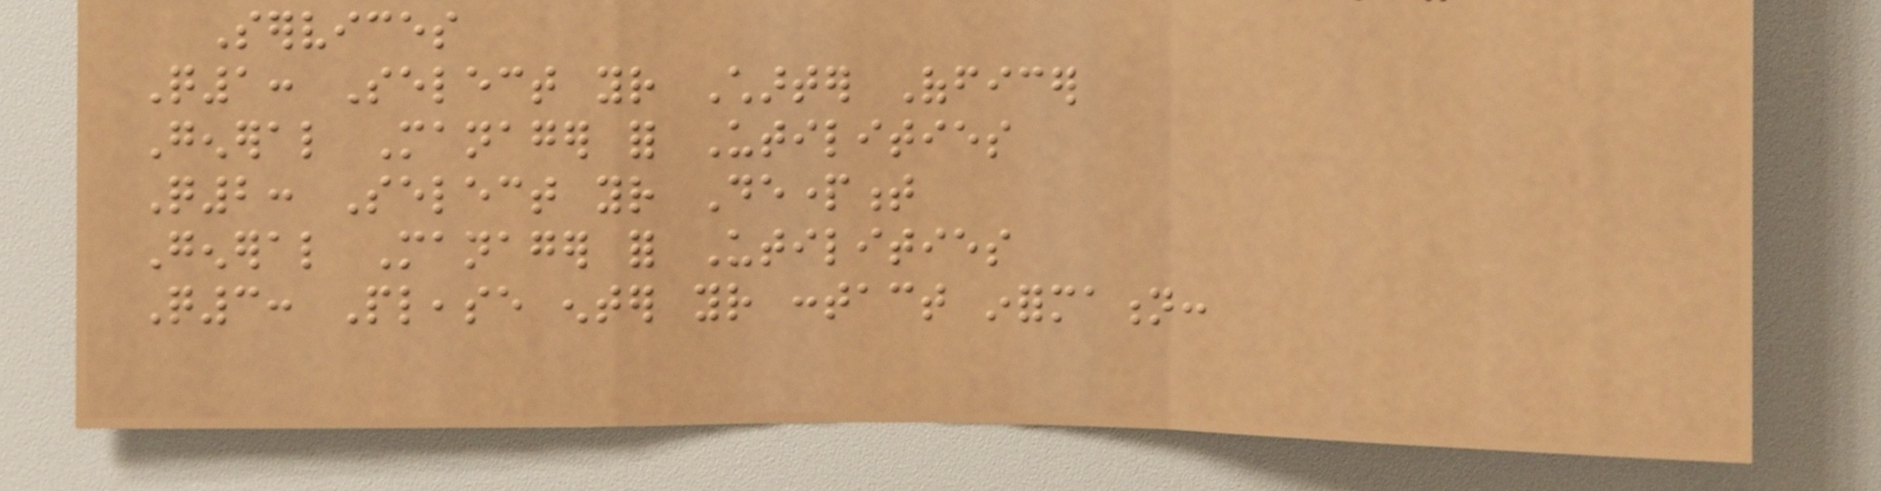Services
Q1: Select your Charter Officer
General Manager for Utilities
Q2: Select your Department
General Manager for Utilities
Q3: Please enter your contact information:
